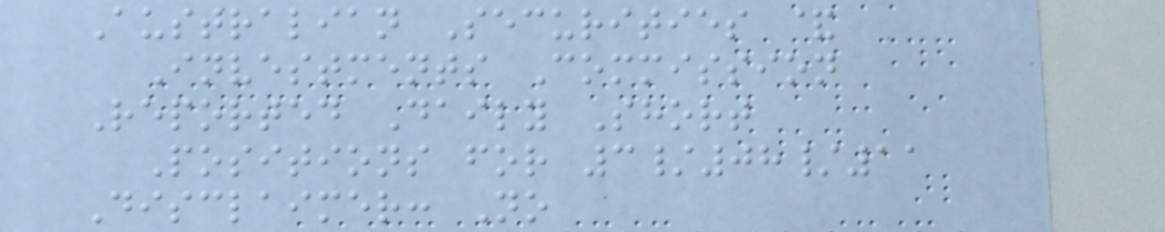Australian Securities &
Investments Commission
Reported Daily Short
Positions for 3/08/11
Disclaimer: No
